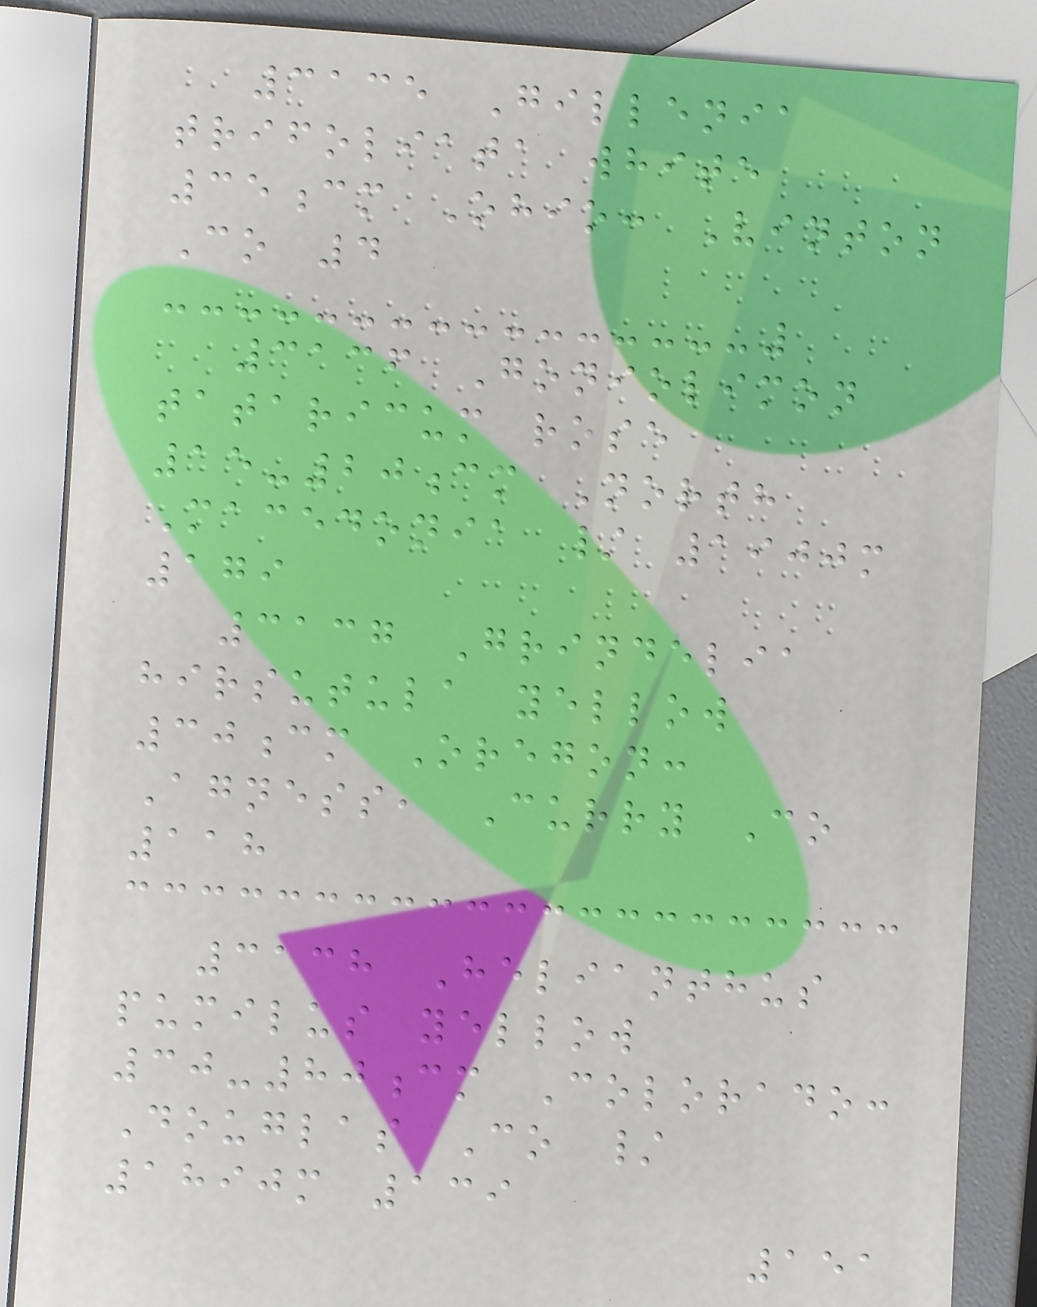3135 Gillenia
trifoliata white
35cm Ohio: Vinton
Co 4
3136 Goniolimon
tataricum rose
15-20cm North
Macedonia / 1900m
179
3137 Grindelia
hirsutula yellow
30cm Oregon:
Agness, Curry Co
118
3138 Helianthus
pumilus yellow
30-80cm Colorado:
Douglas Co /
1890m 139
151
